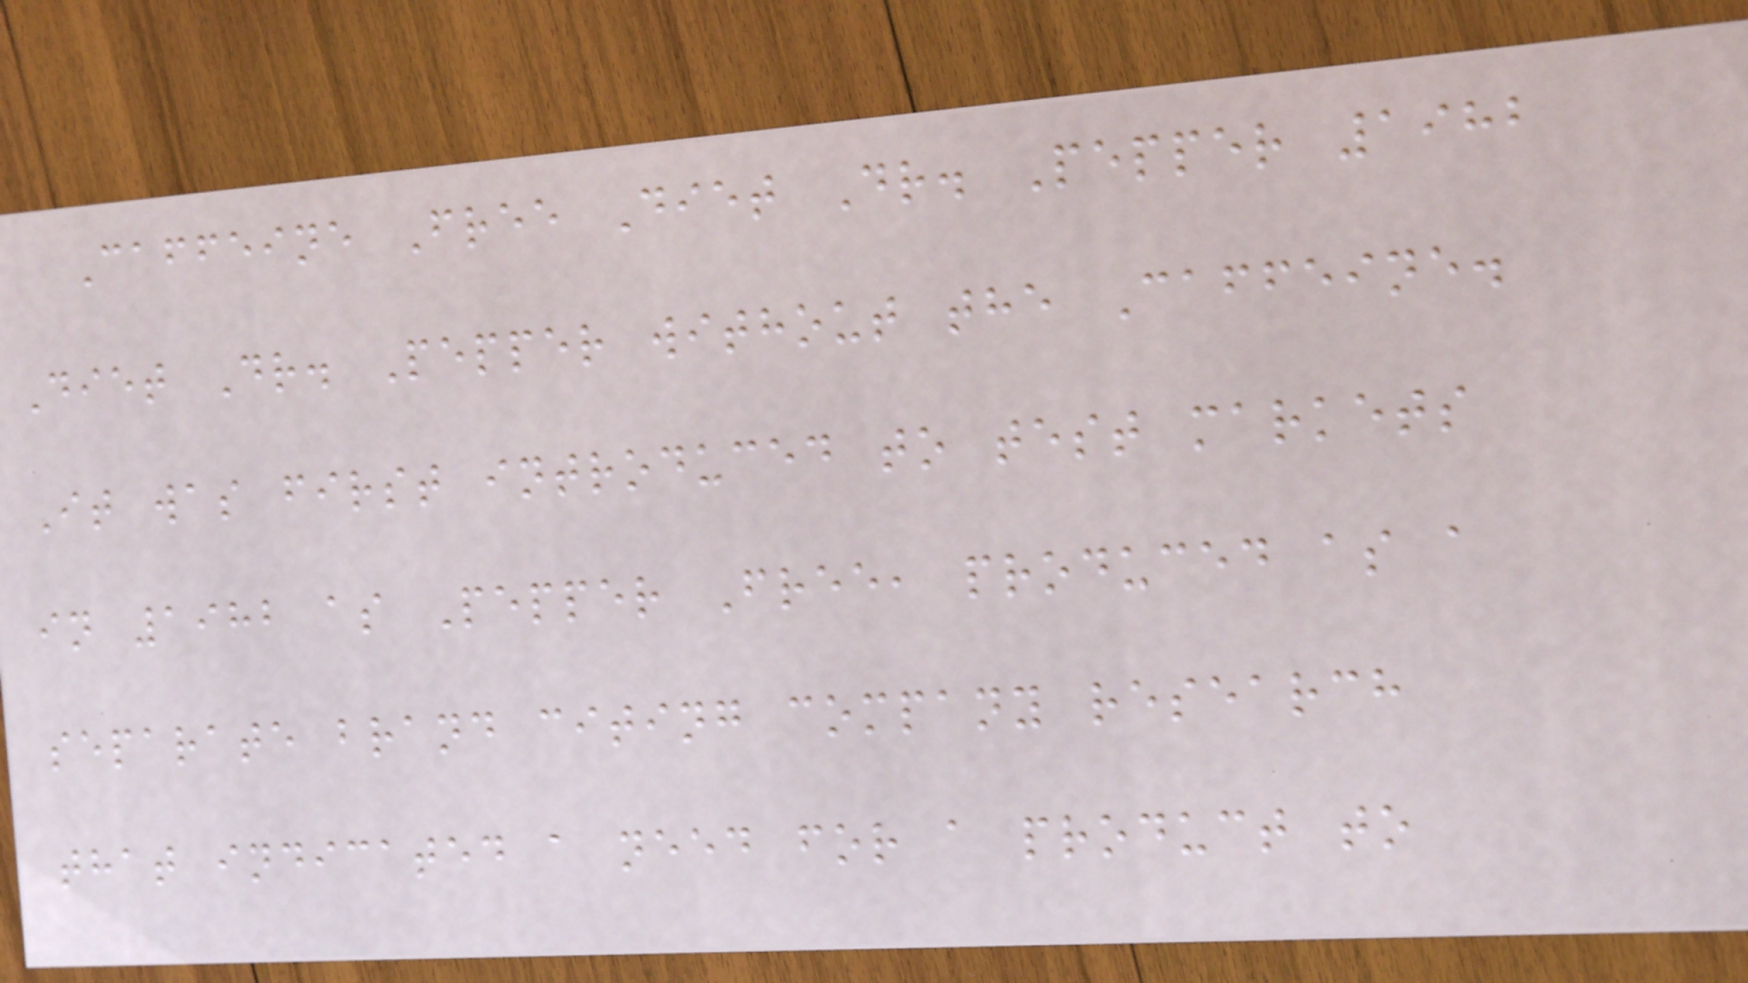Caffeine Free Diet Dr. Pepper 1982
Diet Dr. Pepper without the Caffeine.
It was first introduced to test markets
in 1982 as Pepper Free, produced as a
separate brand citing company research
that indicated a need for a product to
